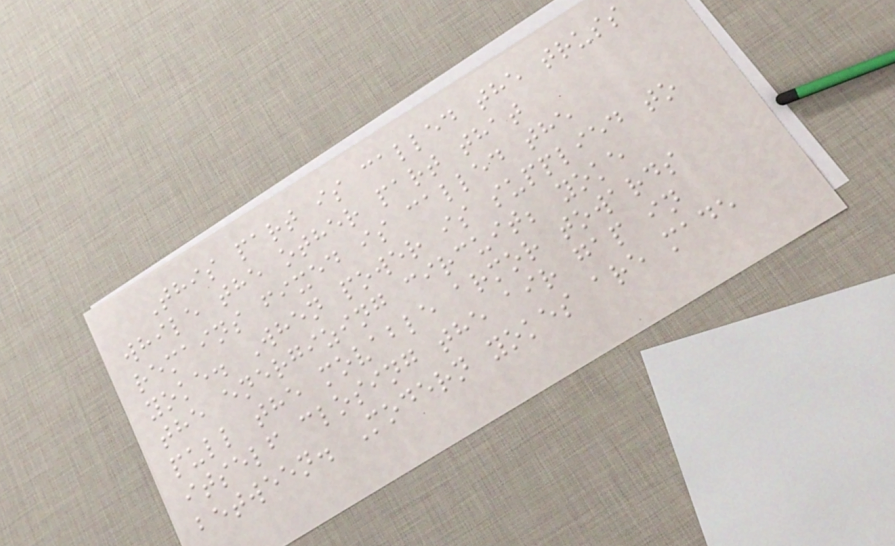This part is called the truss
while the other part that
remains fixed is called the
yoke. When power is supplied to
the energizing circuit; yoke
pull the movable armor towards
itself closing the air gap in
between. Modern yokes are made
